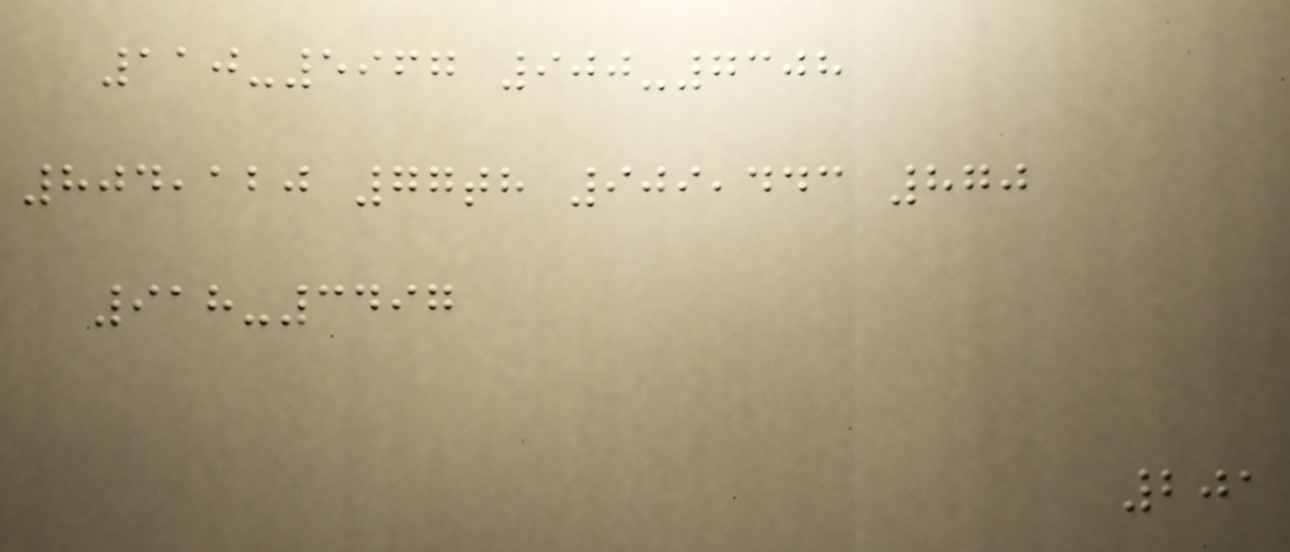110-5967 900-7308
804,120 77th 909,443 870
918-3497
201
